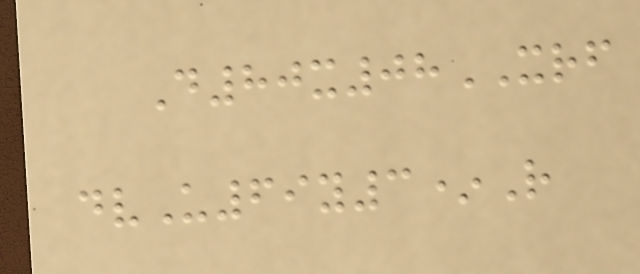D80x08XRF
dvU69y3*R
